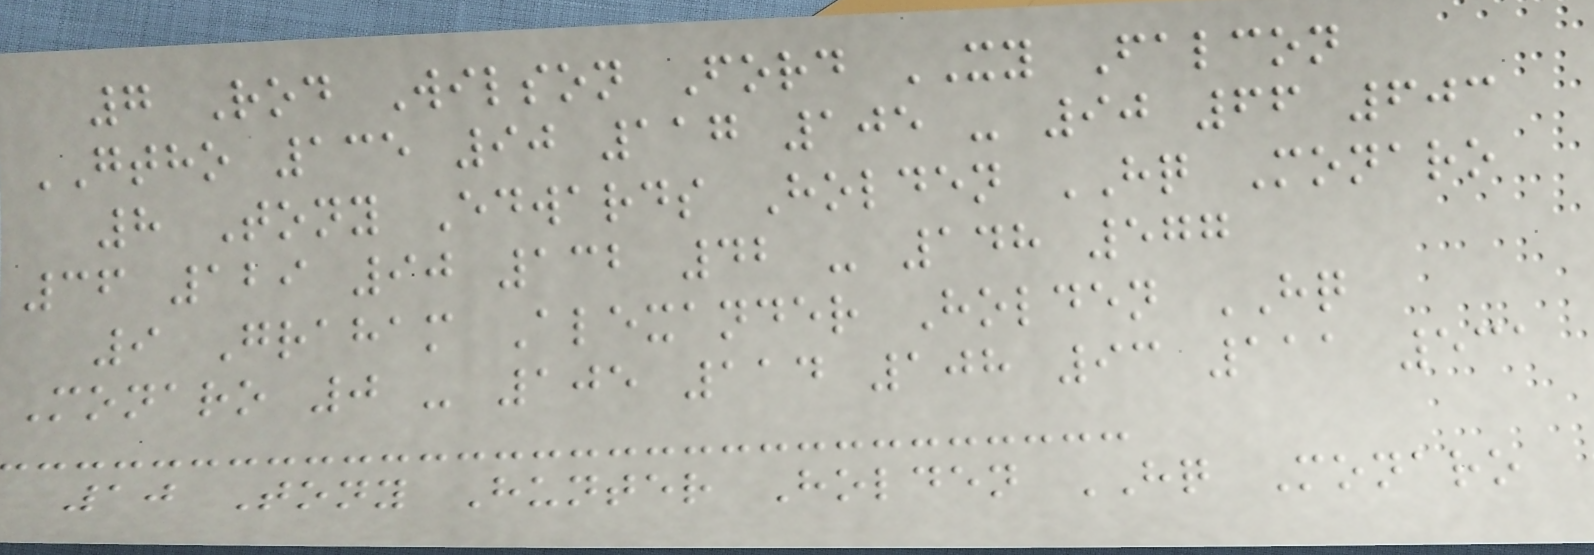7 Rod Wilson Ford XY Falcon
GTHO 135 90 117 105 - 90 66 603
8 Tony Edwards Holden HQ Monaro
36 129 90 132 42 - 148 577
9 Graham Alexander Holden HQ
Monaro 0 - 105 114 108 93 111 531
10 Tony Hunter Holden HQ Monaro
